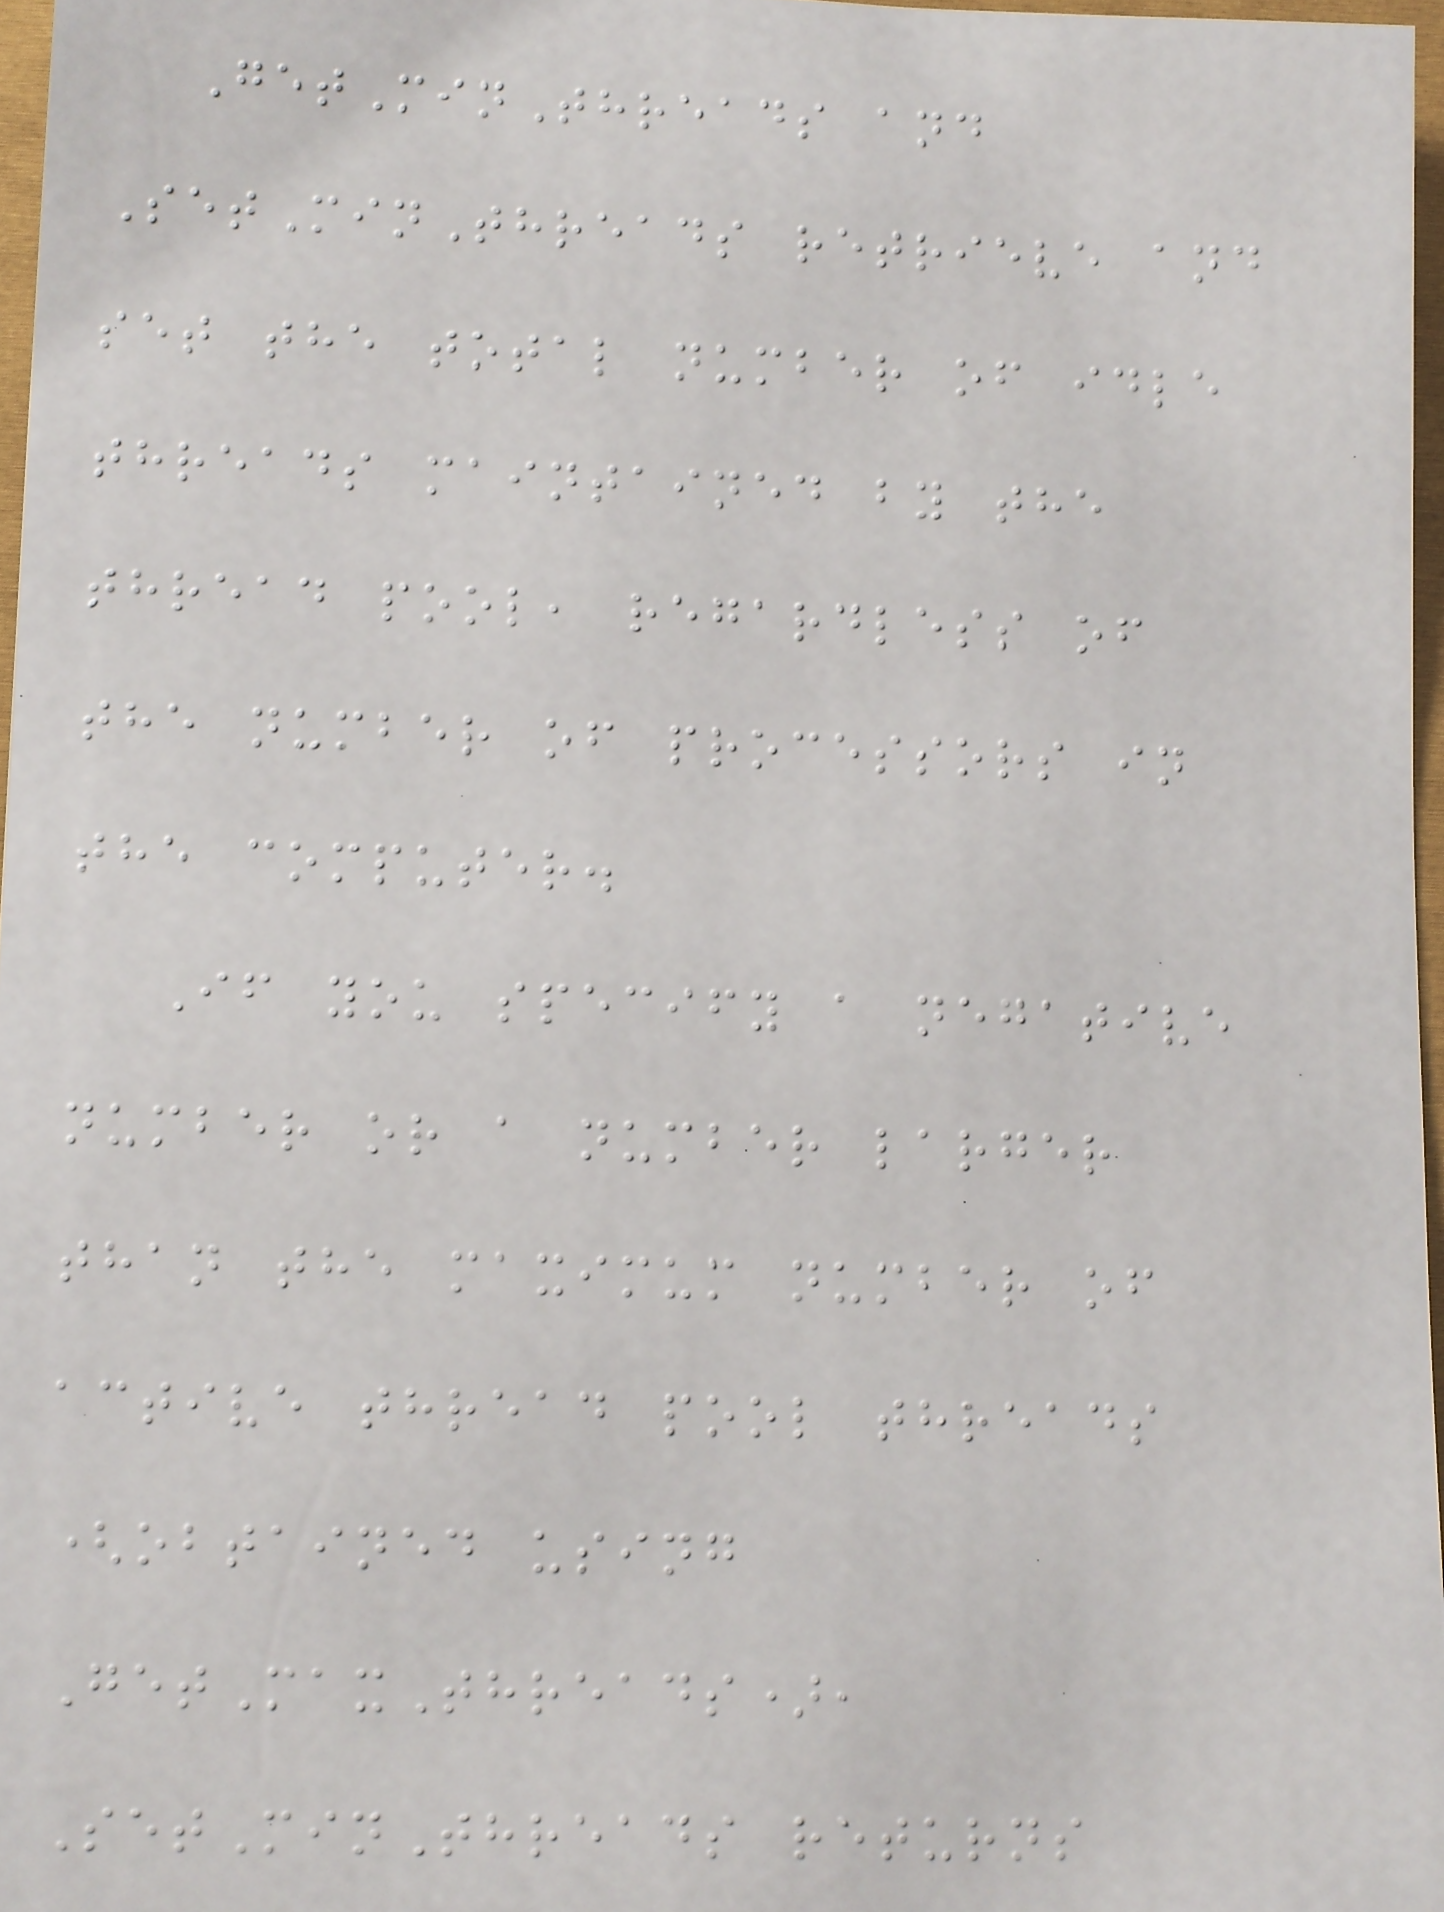GetMinThreads and
SetMinThreads retrieve and
set the total number of idle
threads maintained by the
thread pool, regardless of
the number of processors in
the computer.
If you specify a negative
number or a number larger
than the maximum number of
active thread pool threads
(obtained using
GetMaxThreads),
SetMinThreads returns
